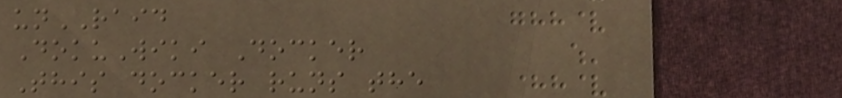unRAID
DokuWiki Docker
This docker runs the
